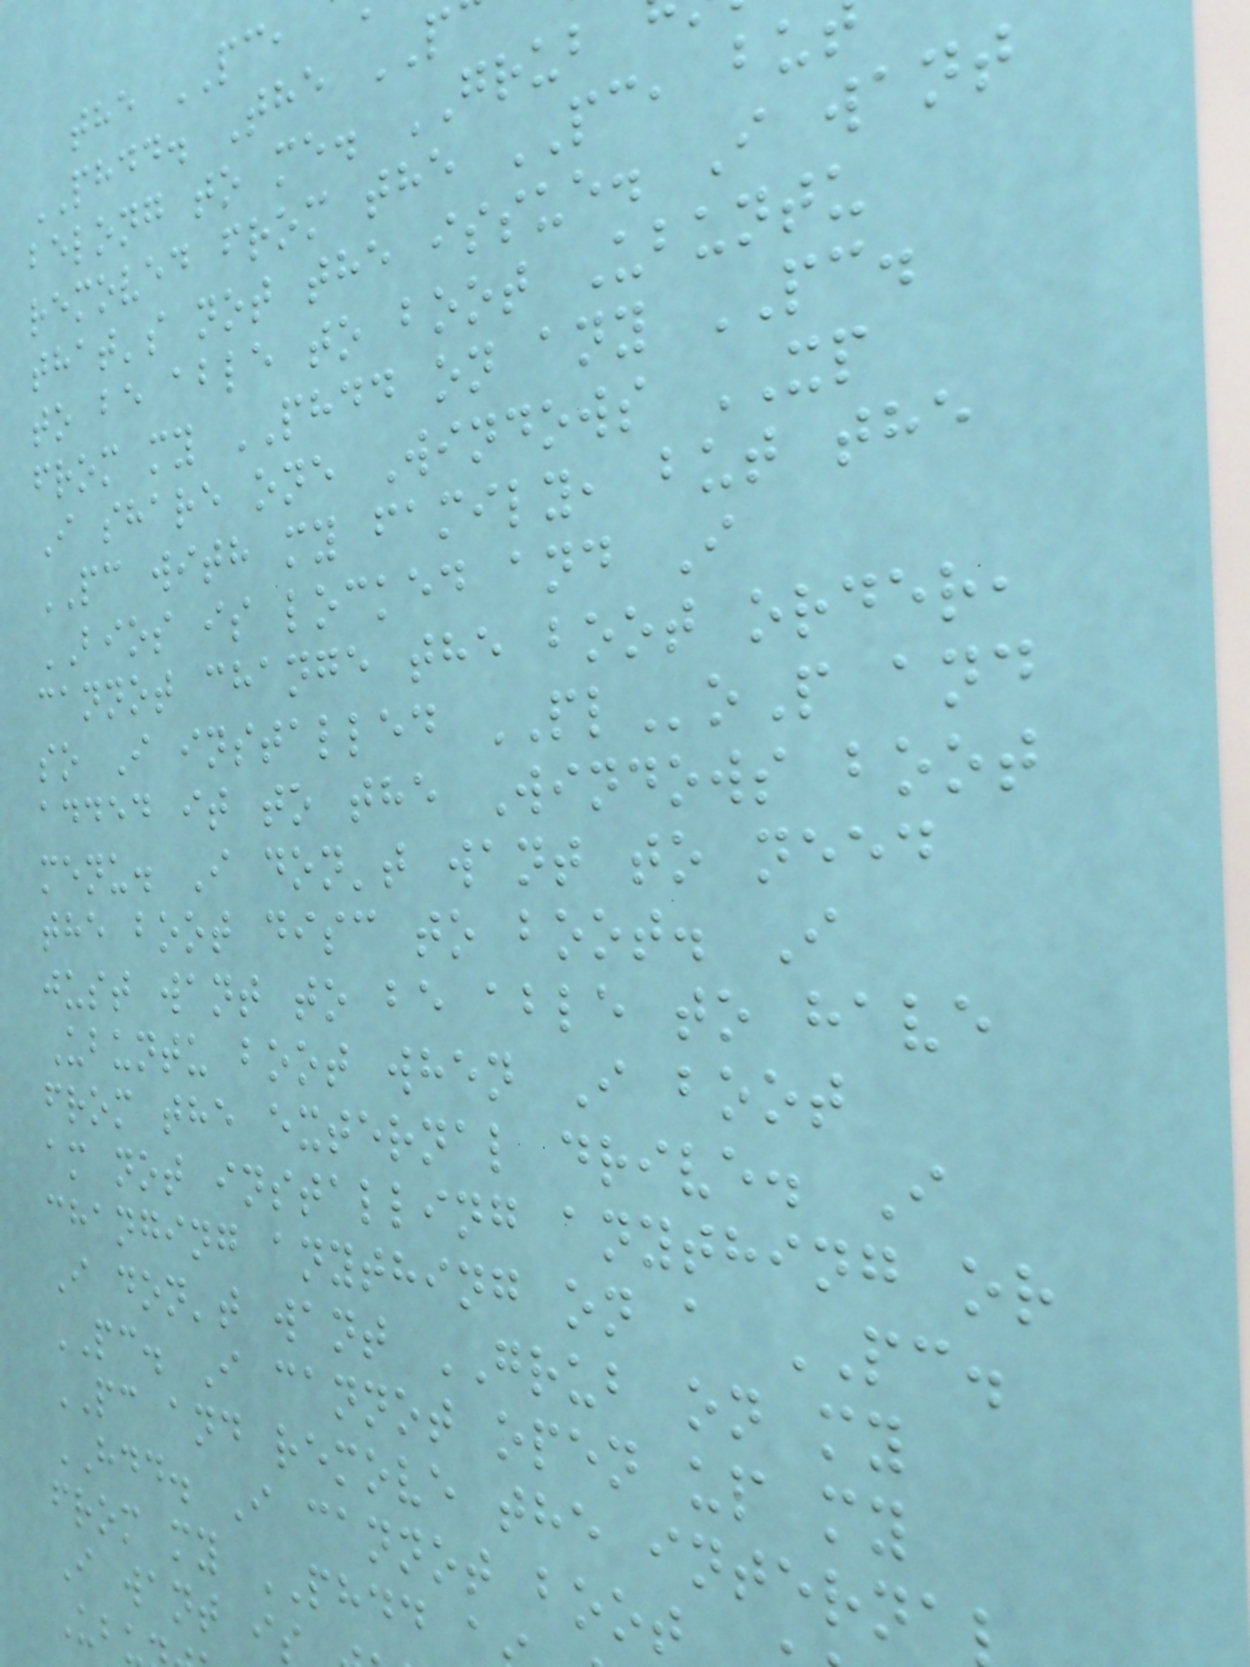the PC,
PHDD. The
belong to me. GRUB
removed from the PC, bu
that's not the issue. I want
to be able to boot Ubuntu
from my PHDD on any PC.
I share one Windows XP
PC with my family, but the
BIOS is locked and I
cannot change the boot order,
so I installed PLoP and
added it to the Windows boot
menu. I don't want to need
the boot disc to boot. I
just want to be able to have
Ubuntu boot when I boot
from the external drive. I
am not installing anything or
changing anything on a PC.
I don't want GRUB on my
PC. I cannot open up my
PC and remove the interna
HDD. I cannot boot
from my PHDD
I want i
